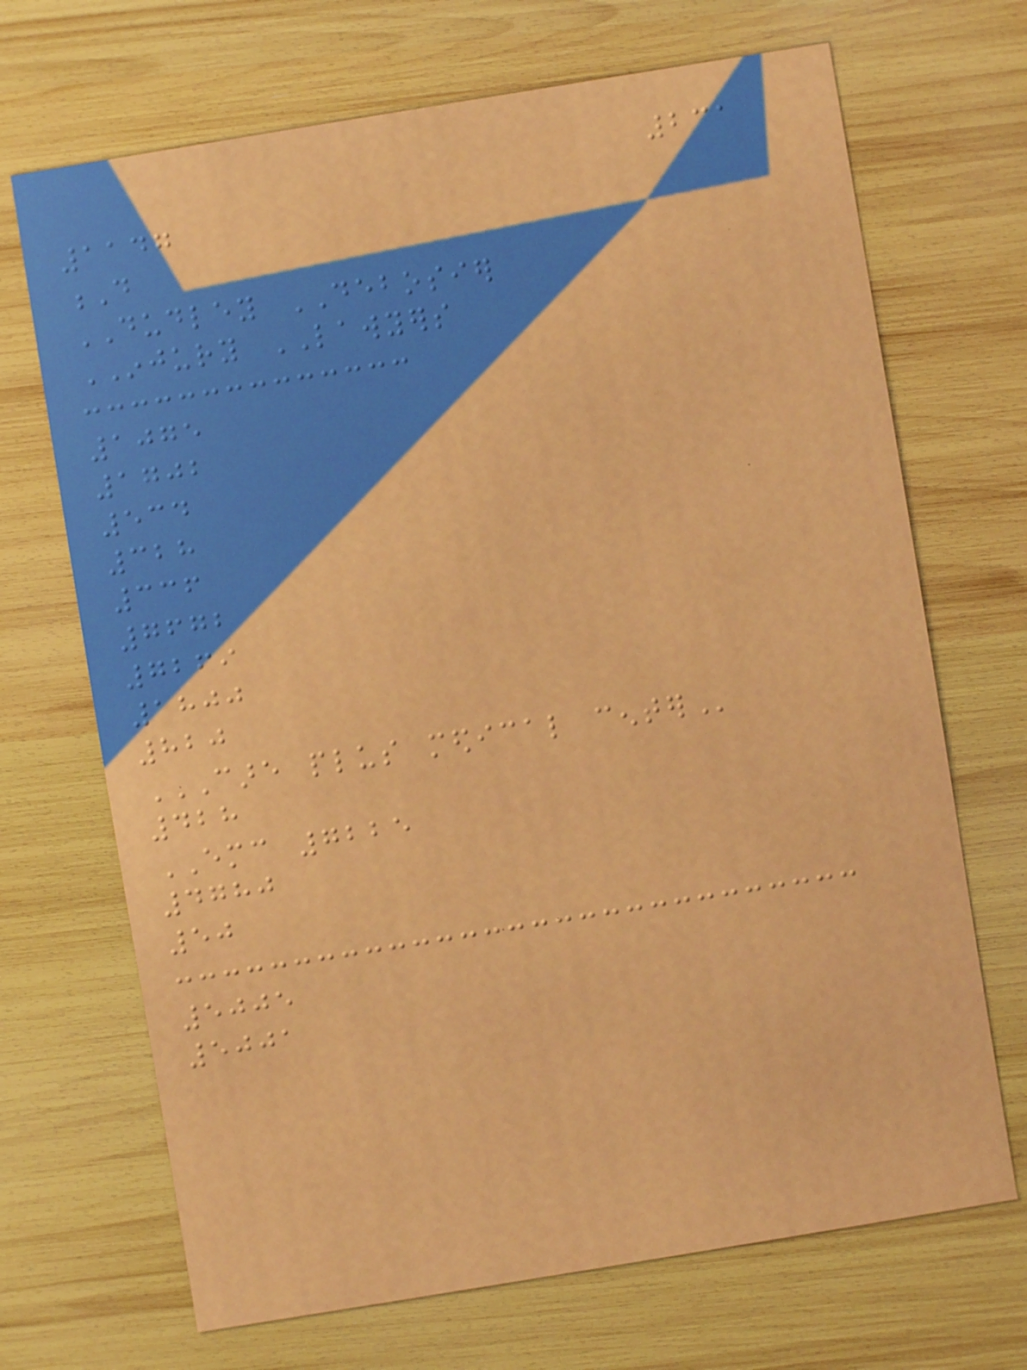231
1147
D
DUDLEY DEBOSIER
INJURY LAWYERS
1075
1702
534
328
336
7672
7269
1800
820
CARE PLUS MEDICAL CENTER
428
EMC 7225
4780
50
5005
5001
